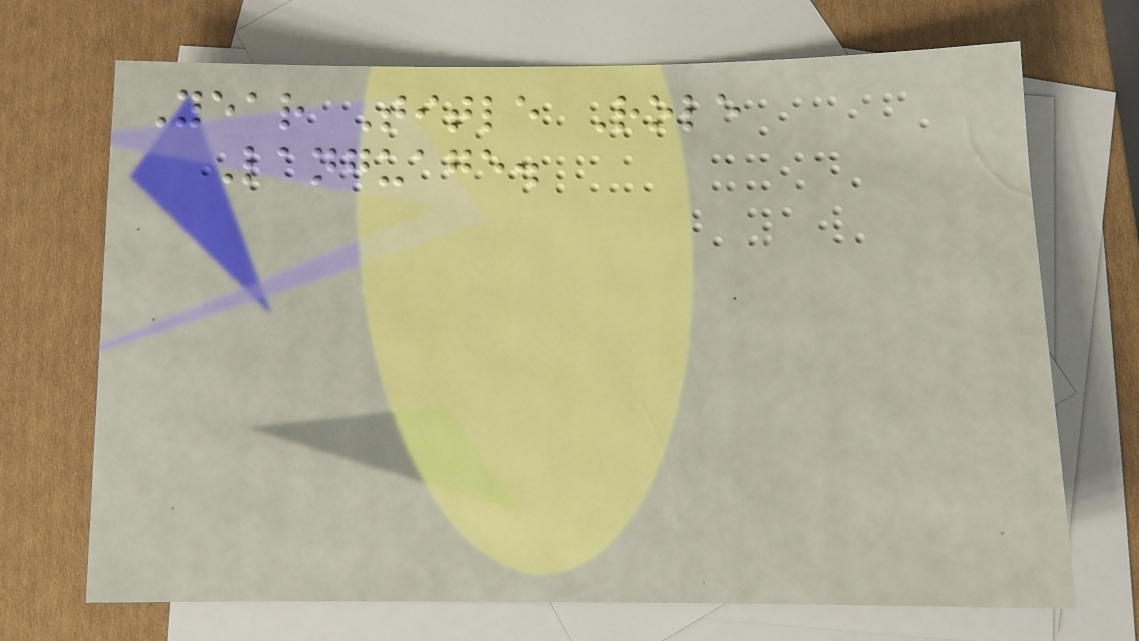Year Title Role
Language.
